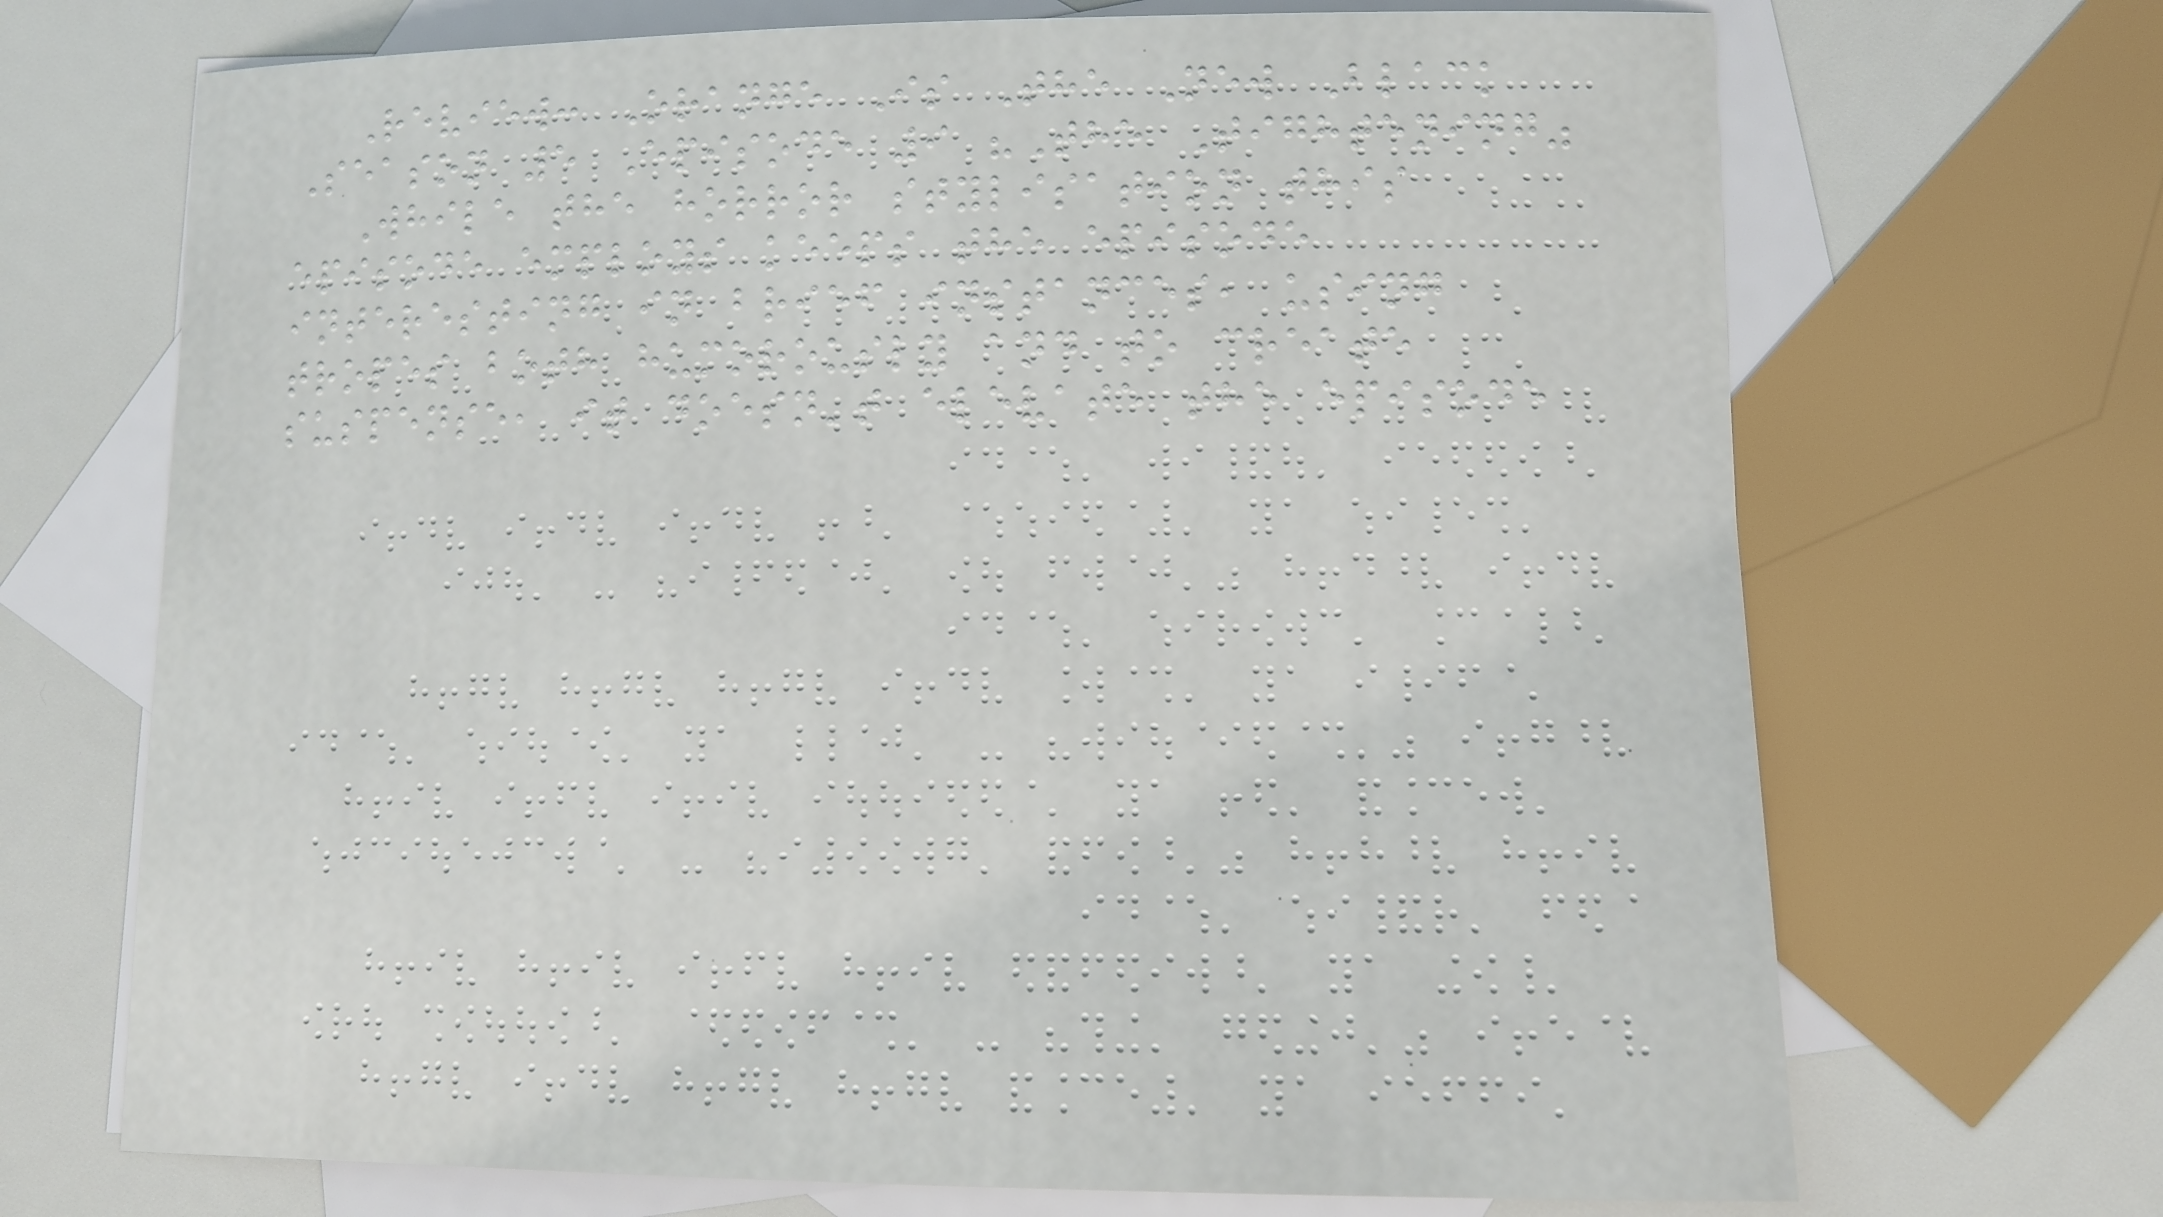Review: Orange Is The New Black
Season 5 Episode 9 "The Tightening"
While the horror stylisation this
episode employs keeps the episode
interesting in brief instances, using
tropes both humorously and to create
suspense, it doesn't elevate the episode
